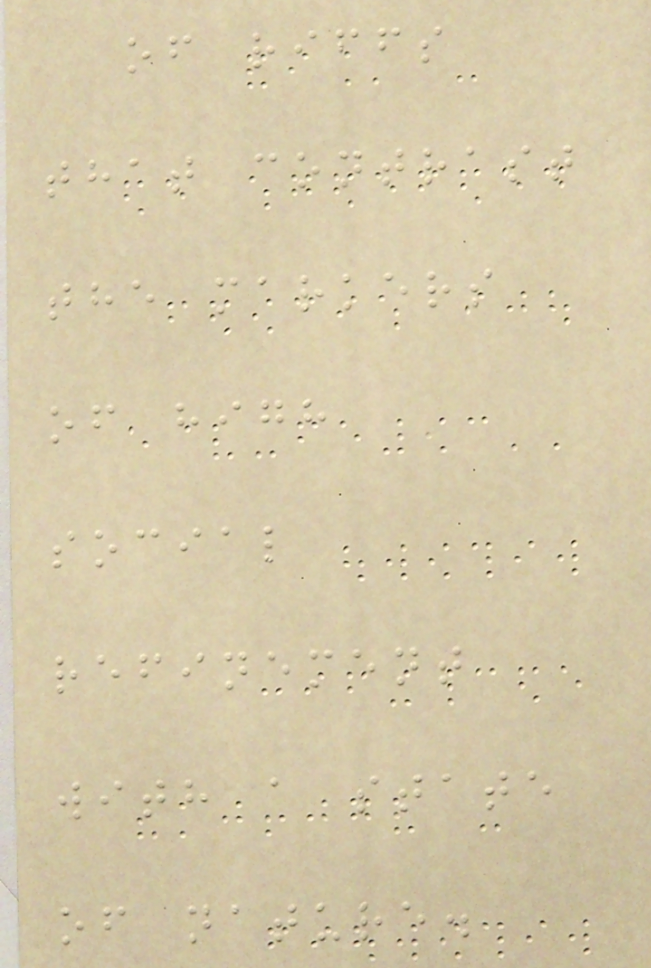of riffs
that contrast
the markers
of high
social
refinement
with a state
of nature.
